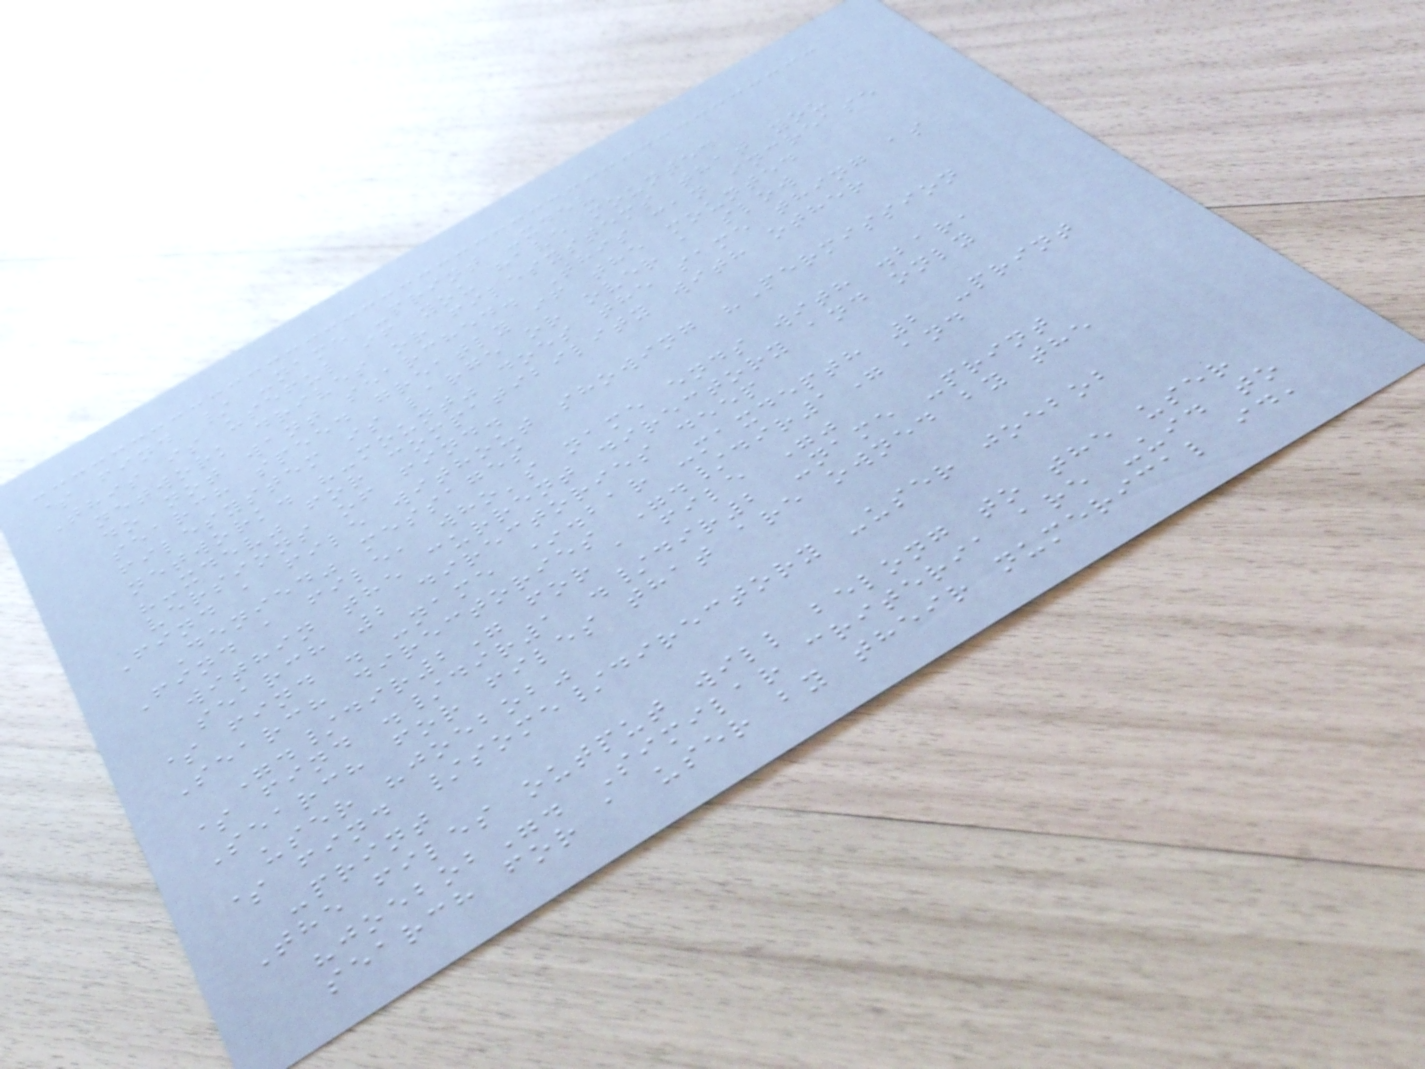$ find / -name -print -xdev
This is useful if you have mounted
network drives or filesystems that you
do not want searched. This can increase
search speed greatly if the mounted
filesystem is large or over a slow
network. "-mount" does the same thing as
"-xdev" for compatibility with other
versions of find.
Find a file without showing "Permission
Denied" messages
Find a file, who's name ends with .bar,
within the current directory and only
search 2 directories deep
$ find . -name *.bar -maxdepth 2 -print
Search directories "./dir1" and
"./dir2" for a file ""
$ find ./dir1 ./dir2 -name -print
Search for files that are owned by the
user "joebob"
$ find /some/directory -user joebob
-print
The files output will belong to the user
"joebob". Similar criteria are -uid to
search for a user by their numerical id,
